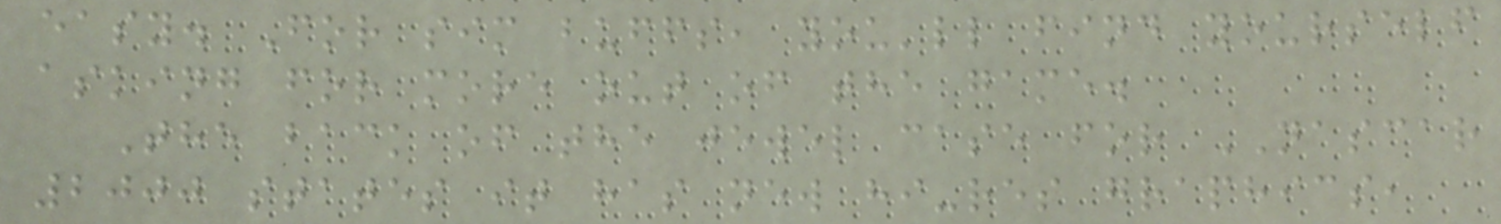easy. For sim buffs, you'll find yourself
asking for more out of the game.
The back of the jewel case for NASCAR
2000 states it has new hi-res graphics,
